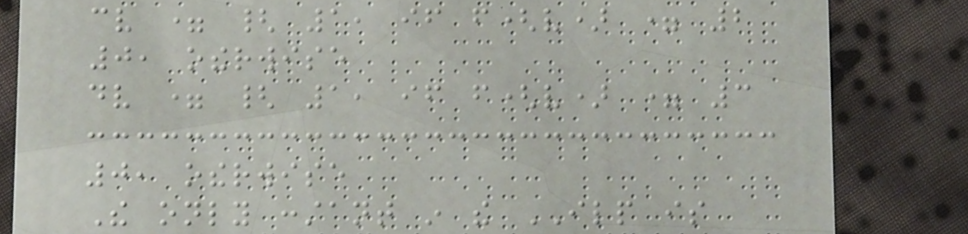cv = { 1, if f(v) = 2
0, otherwise
dv = { 1, if f(v) = 3
0, otherwise
The only constant in the ILP is
